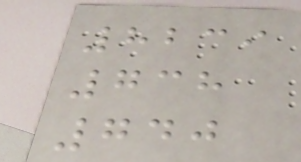8239
738
740
